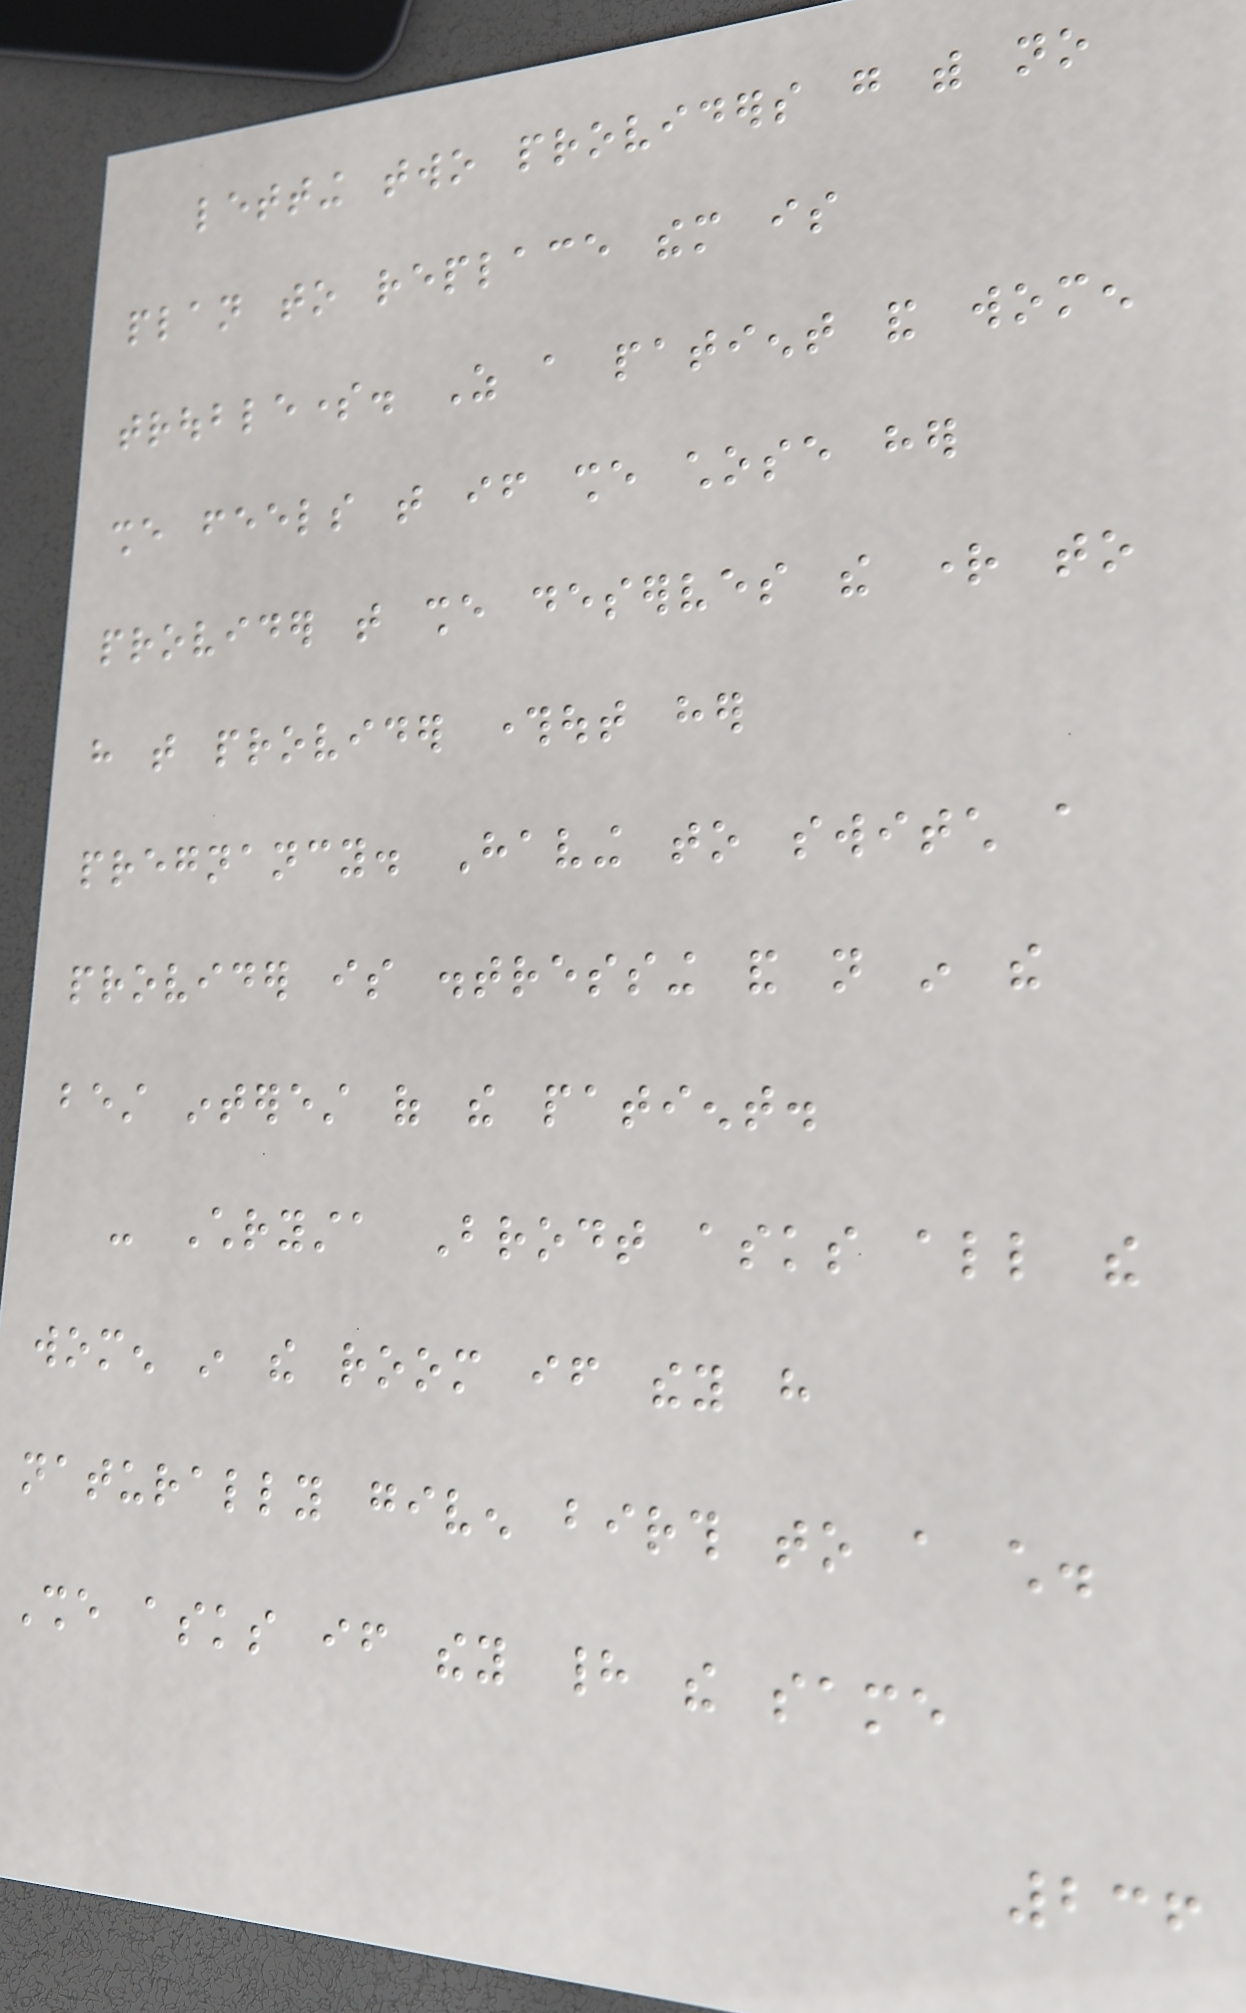letting two providers go with no
plan to replace them is
troublesome. As a patient and women
she feels that if she chose her
provider that she deserves the right to
have that provider throughout her
pregnancy. Having to switch a
provider is distressing and not in the
best interest of the patient.
- Chrysta Brodt asks all the
women in the room if they have
naturally given birth to a child.
She asks if they had the same
236
